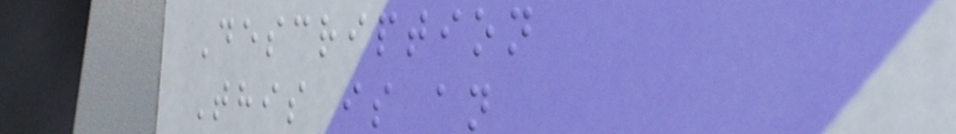Description
This is an
